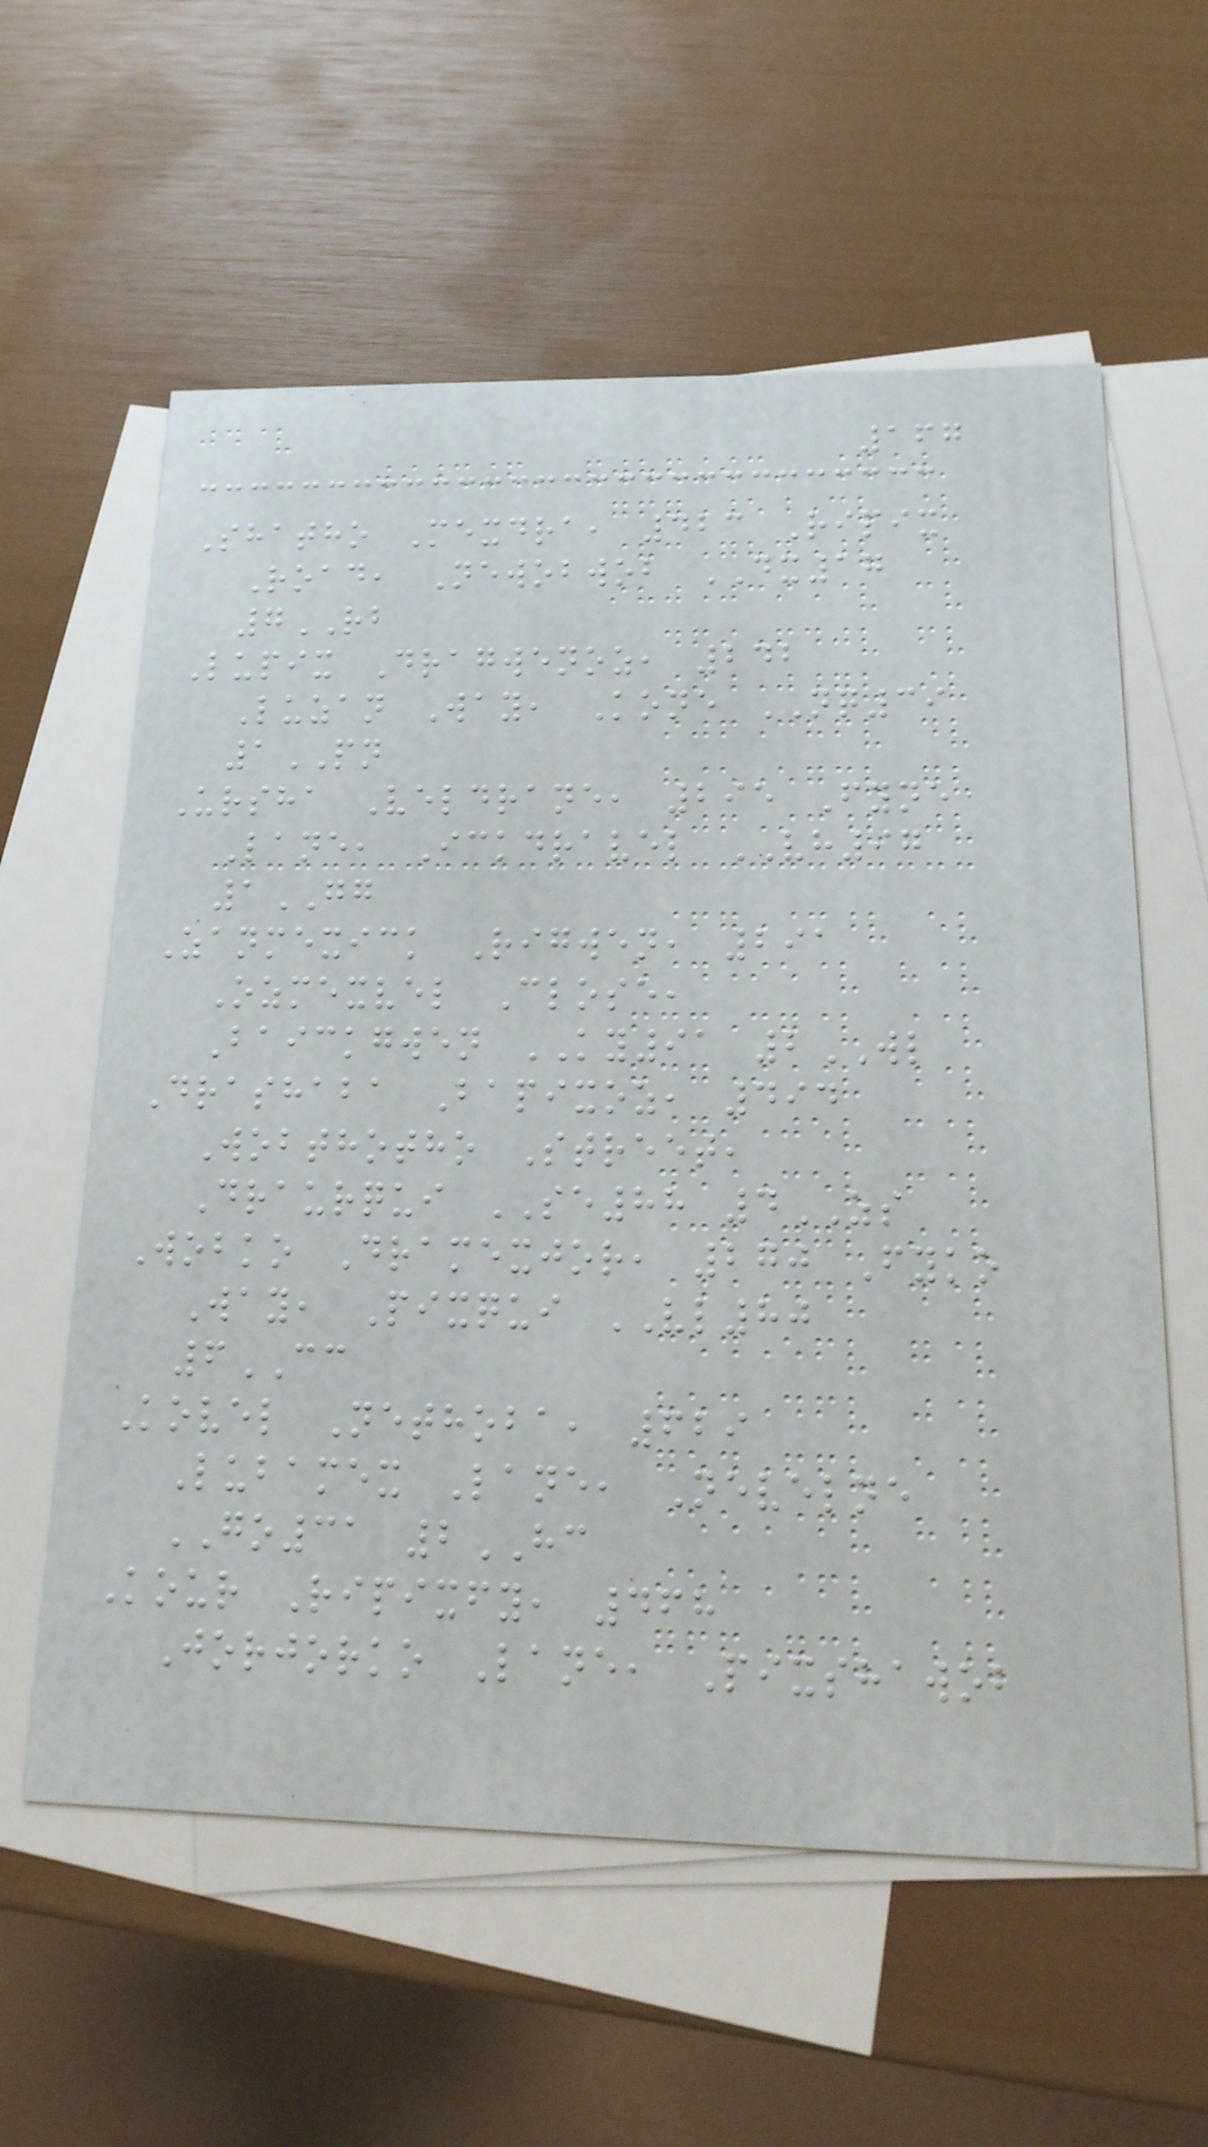167
Shatho Mexdra, 423 Ripix
Road, Newobwob DX17
7RB
Lupix Dragwenoz, 242
Luzan Way, Kone NQ39
1PN
Ursha Veldrane, 295 Fyne
Lane, Ickdravel VH97
1GG
Zanmexick Rigwen, 291
Ozmexvel Close,
Baickgwen KY91 2WL
Drashaba Bapixoz, 494
Wobthotho Street,
Draurqui SE88 4ZS
Wobko Dramexjor, 270 Fyko
Way, Pixqui VL80
6CC
Kovel Nethoba, 629
Lubamex Lane, Nevelne
GO31 2HC
Kour Ripixfy, 468
Jorjorko Lane, Pixshawob
